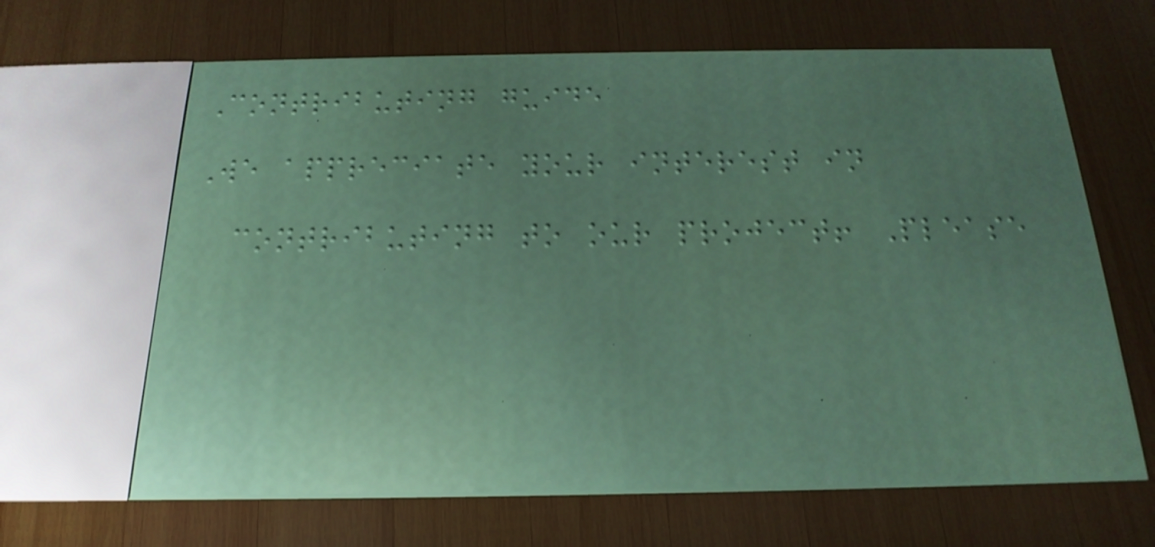Contributing guide
We appreciate your interest in
contributing to our project! Please
